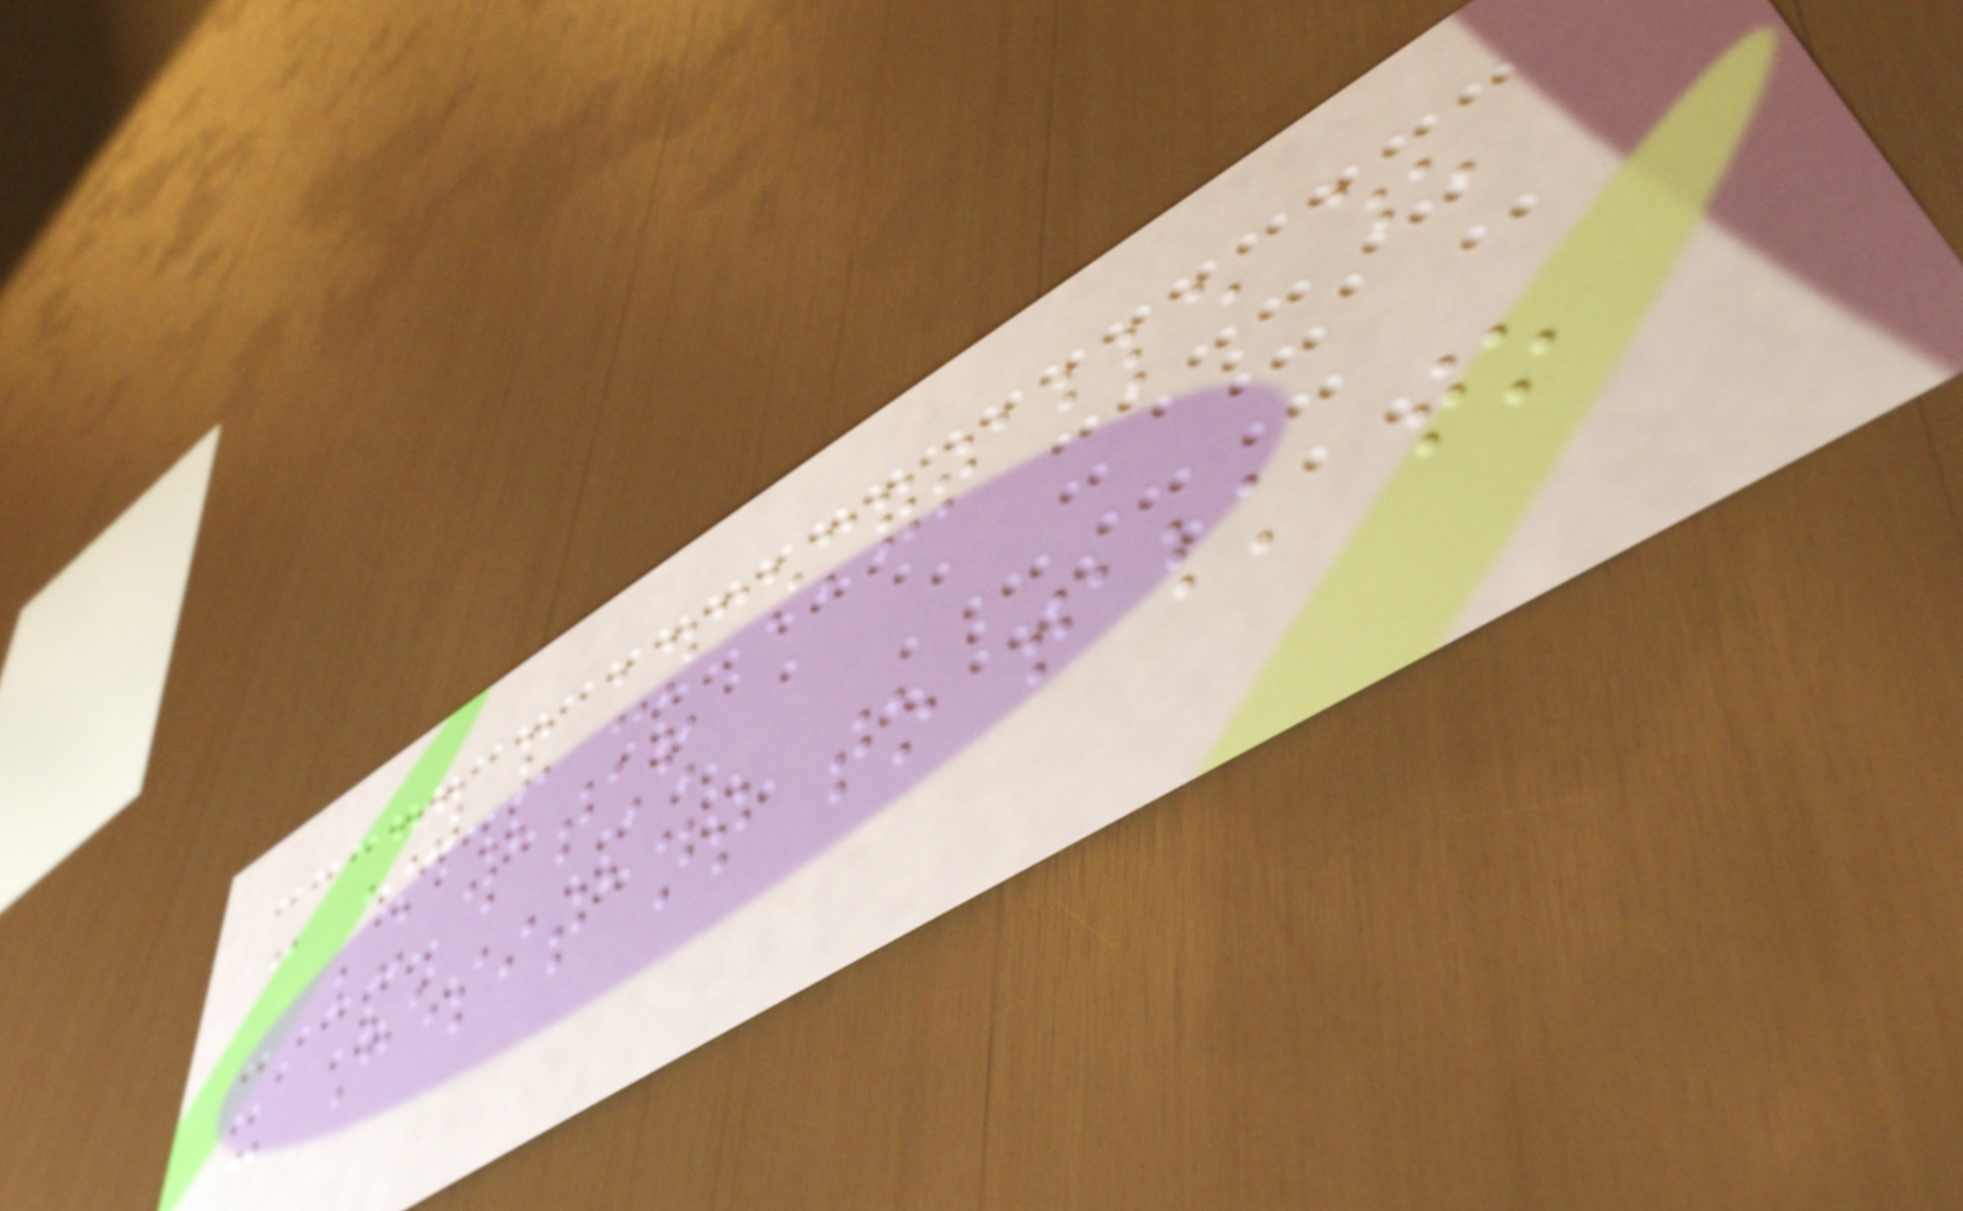- Shy and uncomfortable when
being watched
- Hesitant to talk to
